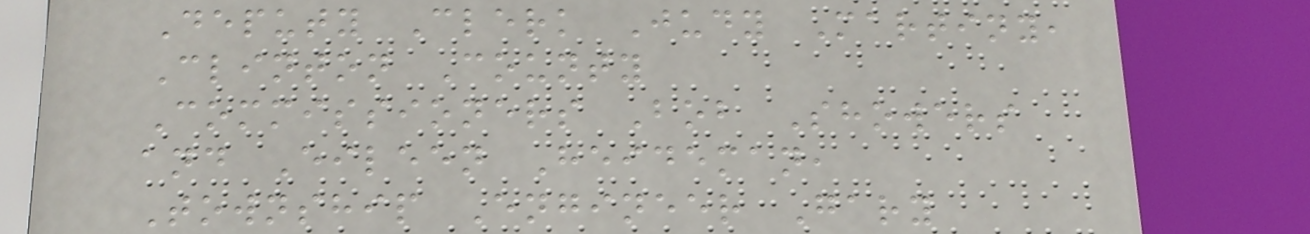Deputy Clerk Judy Martiny,
Clinton County
Commissioners Bob Showers
and Eileen Heideman,
Township Engineer Gary
